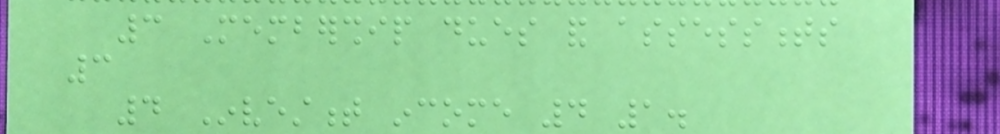3 Membership dues and assessments
3
4 Investment income 4 1.
